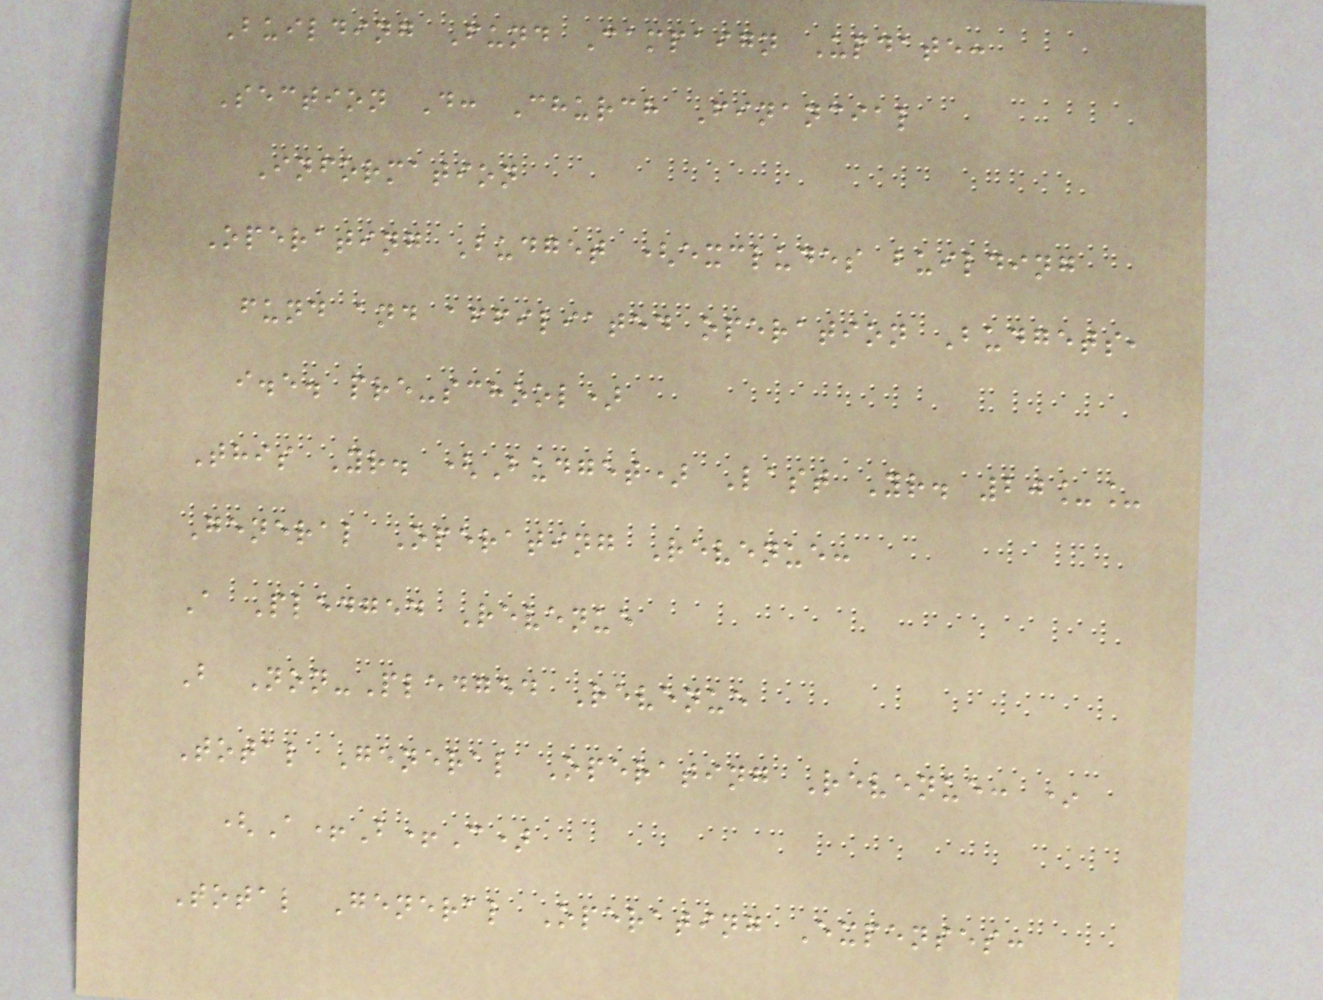Building Fund Campaign Update:
Section D: Church Financial
Information
Operating Budget (excludes building
fund and affiliated operation Budgets,
i.e. pre-school)
This Yr. (Budget) Last Yr. 20__
General Operating Revenue:
A Pledged Revenue
B Non-Pledged Revenue
Total General Operating Revenue: *
(A+B+C)
Total General Operating Expenses:
